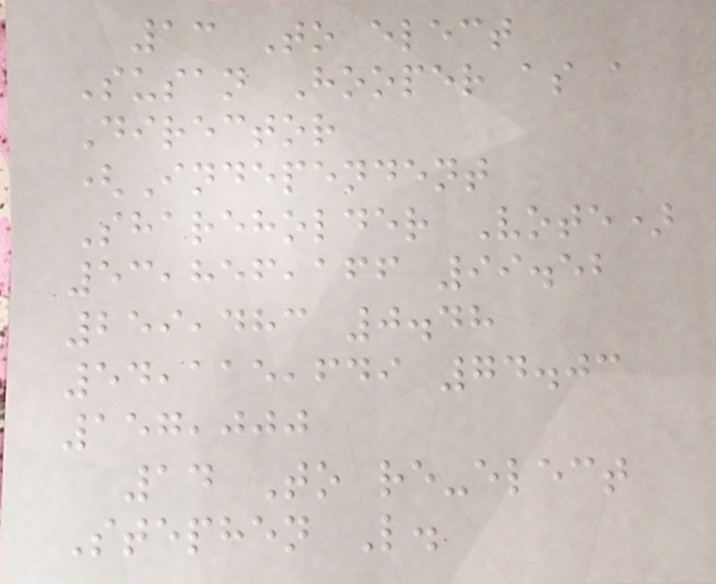13 To elect
Susan Hooper as a
Director
(Independent
Shareholder Vote)
53,856,166 99.52
259,483 0.48
54,115,649 74.03
157,000
14 To re-elect
Stephen L.
